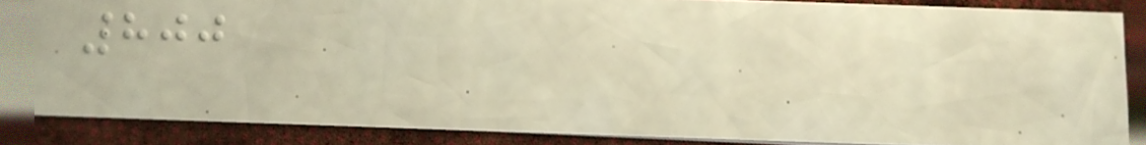800
